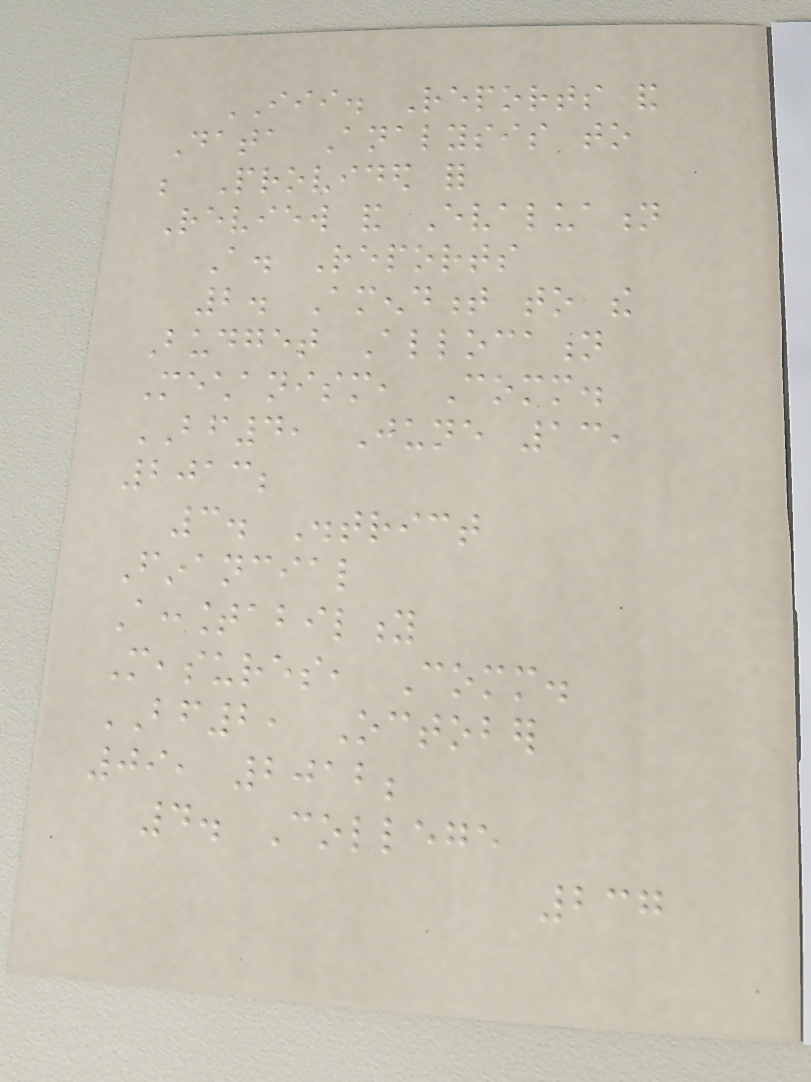III. Reports and
Data Analysis to
be Provided for
Review and Evaluation
A. Reports
2. Amendment to the
Budget Allocation
Mechanism, Comm.
BF4, June 13,
2013;
3. District
Financial
Accountability
Measures, Comm.
BF2, October
09, 2012;
4. College
237
